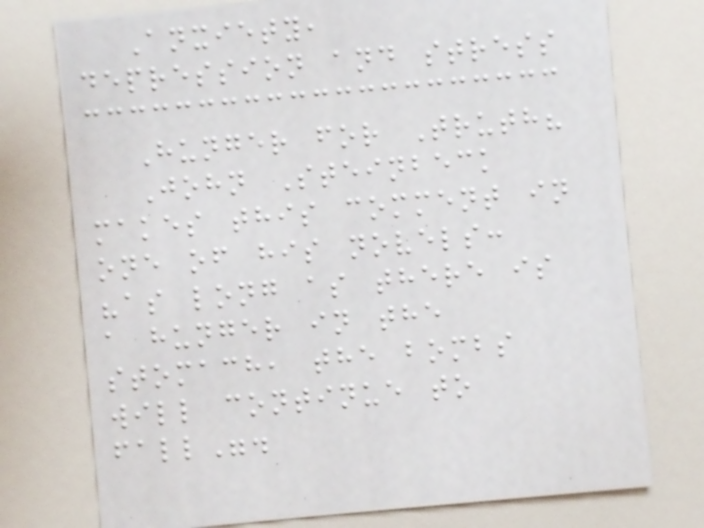Anxiety,
depression and stress
Hunger for Truth?
John Steinbeck
makes this comment in
one of his novels:
"as long as there is
a hunger in the
stomach, the bombs
will continue to
fall".
